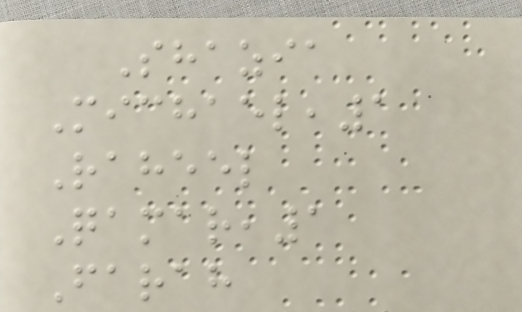Shazia
Michael,1
Raheel
Qamar,1
Farah
